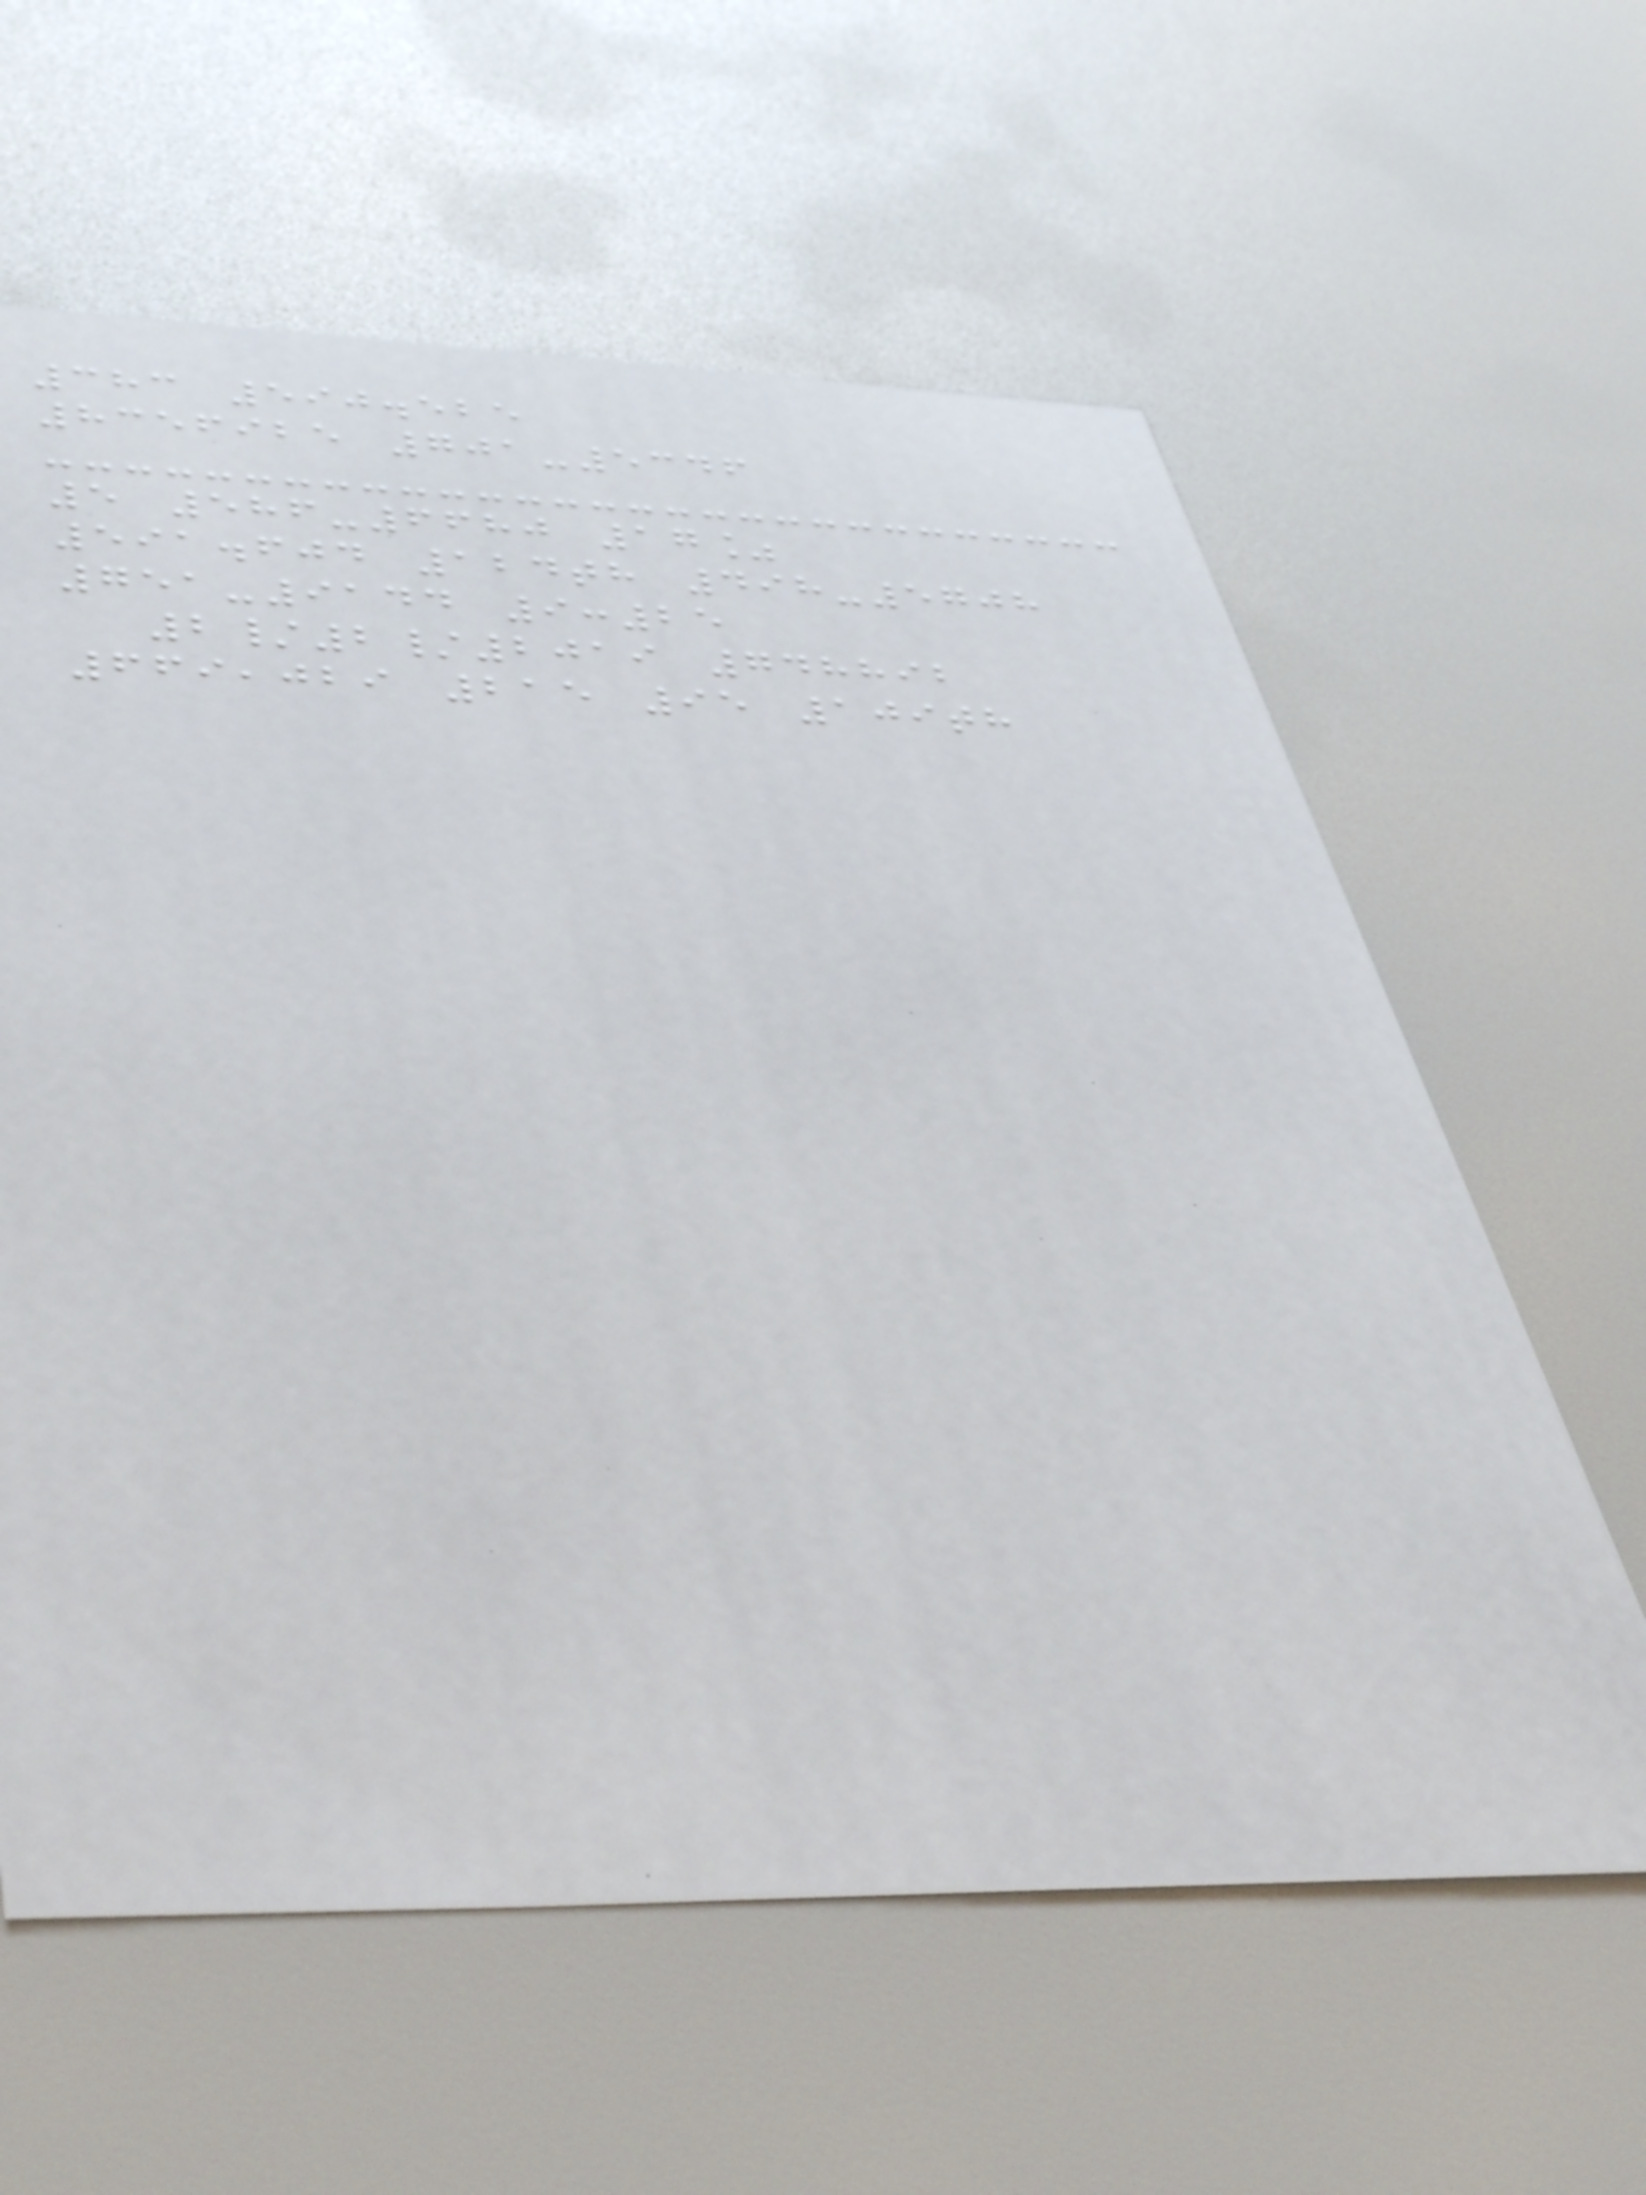383 590.525
8356925 701-5346
5 586-6680 17%
591.604 124th 498-5708
751-9144 9:25
2/2/2019 748892
669,029 215 95 109th
